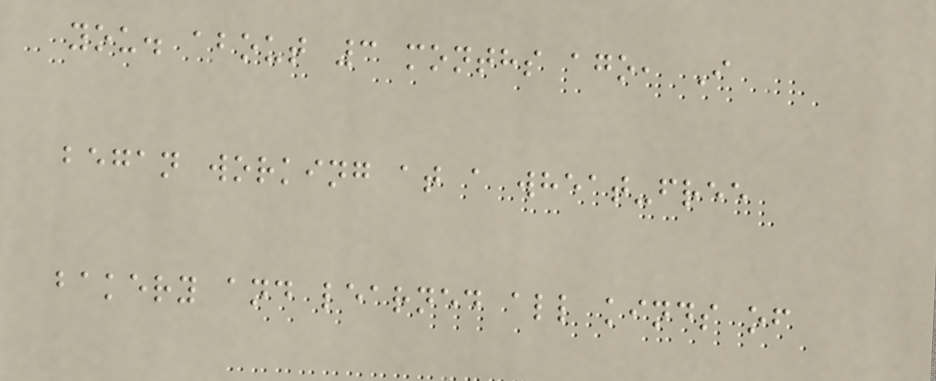you. about 3 months ago, I
began working at a wheat-free
bakery and learned all kinds of
